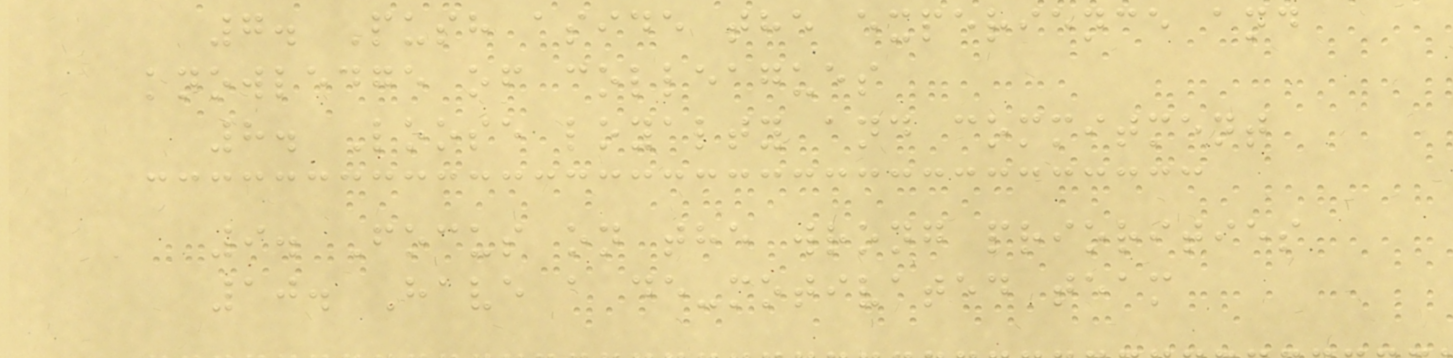7. Push aside the experience and
knowledge of colleagues
8. Loose loyalty and commitment
9. Focus on the wrong priorities
10. Have a de-motivated team
